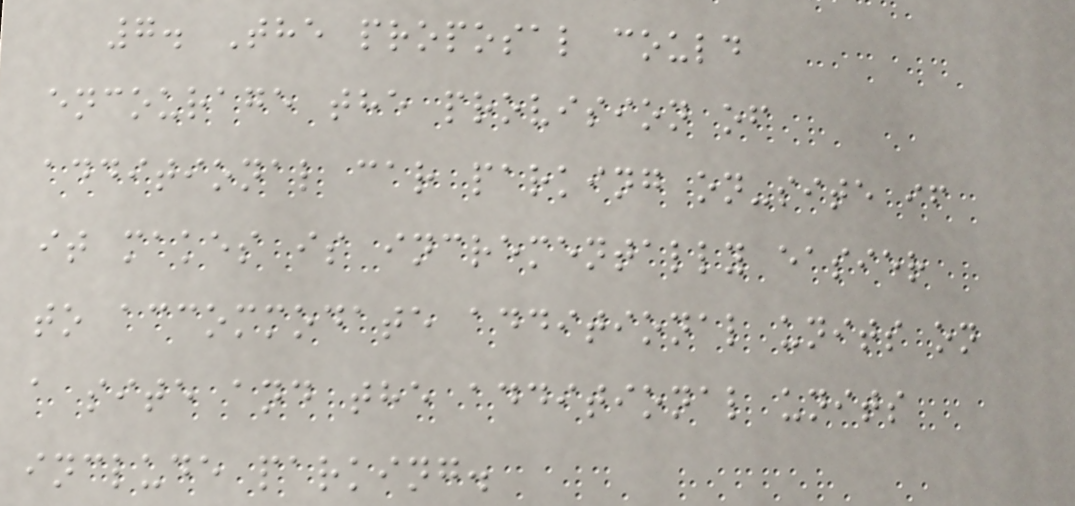7. The proposal could
encourage the provision of
additional car parking on-site if
it makes is incrementally easier
to accommodate additional units on
a site and the additional units
include parking.
